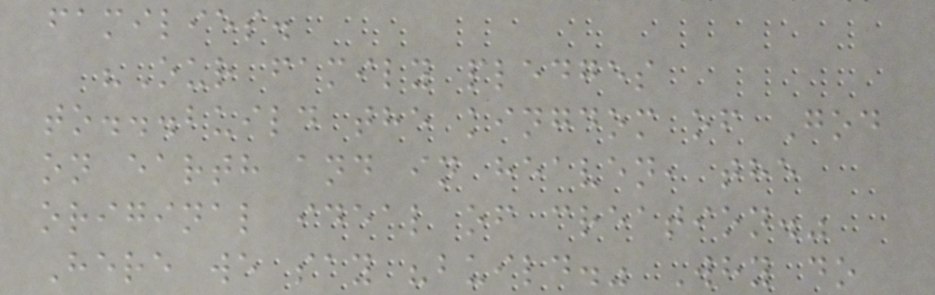families.
"Our family pledges
to...build the kingdom of God
on earth and in heaven, the
original ideal of creation."
Here we say "build." Why do
